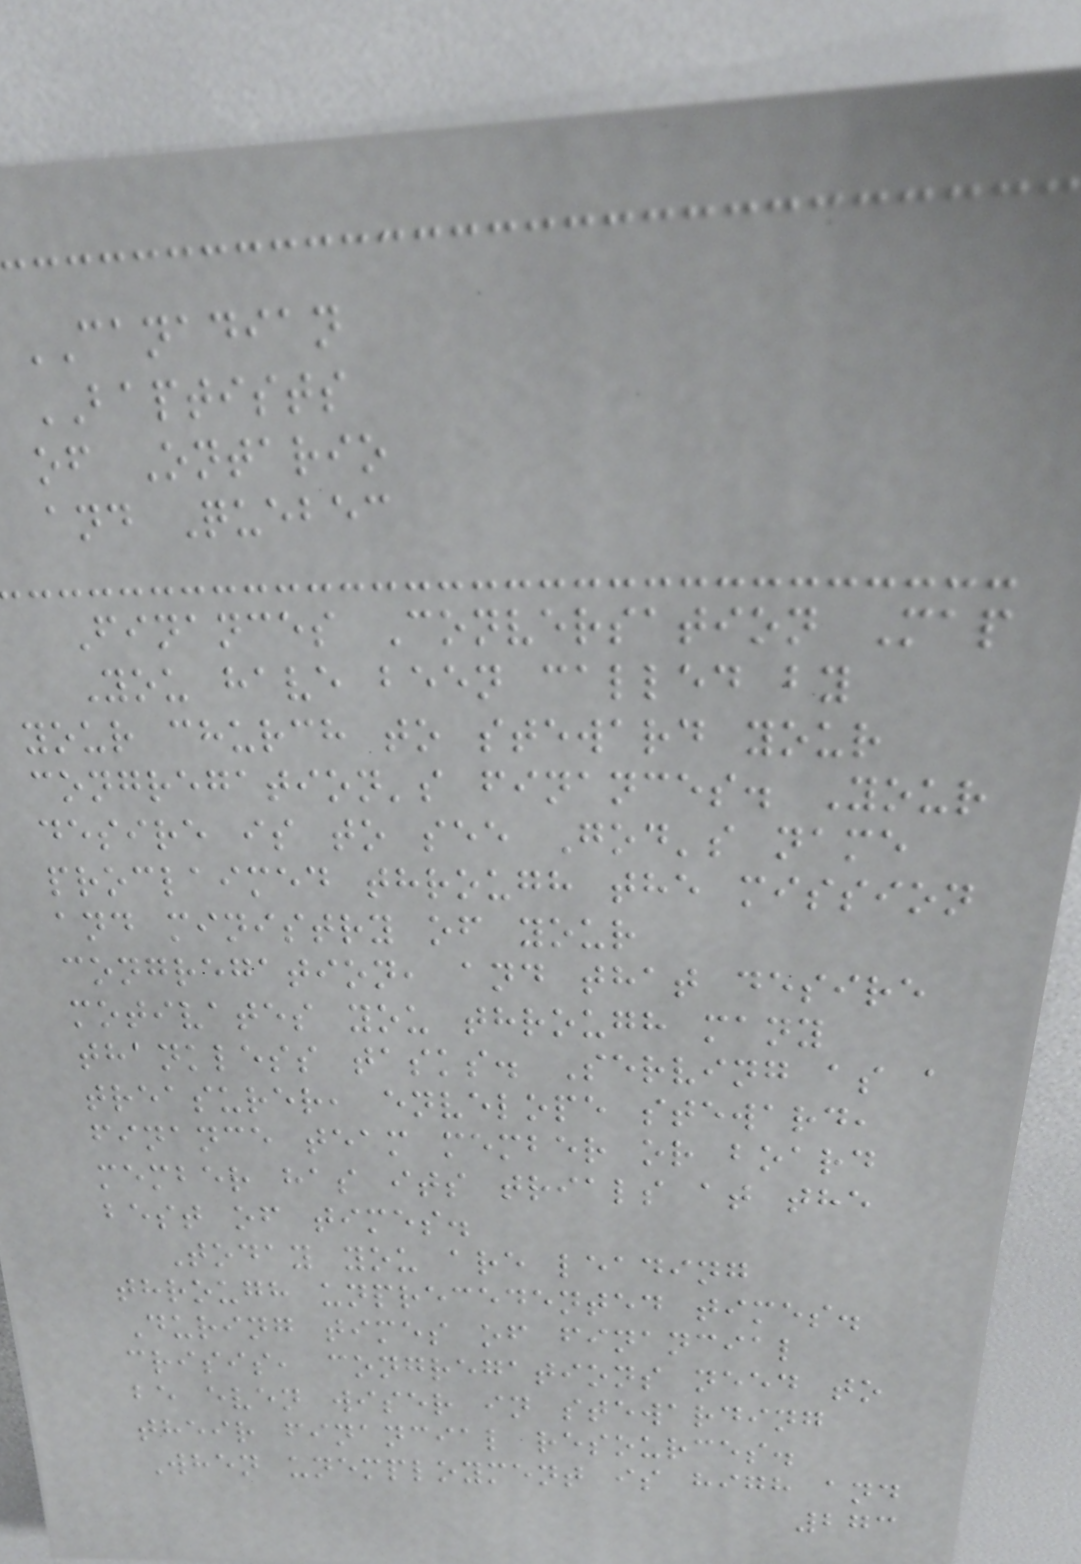CANADIAN
BAPTISTS
of Ontario
and Quebec
Finances Conversation Map
You have been called by
your church to steward your
congregation's finances. Your
desire is to see God's name
proclaimed through the mission
and ministry of your
congregation, and that desire
motivates you through many
thankless tasks. Serving as a
treasurer, envelope steward,
finance team member or board
member has its trials at the
best of times.
Today you are leading
through unprecedented times.
During times of financial
crisis, congregations need to
be even wiser in stewarding
their financial resources.
When unemployment is high and
273
